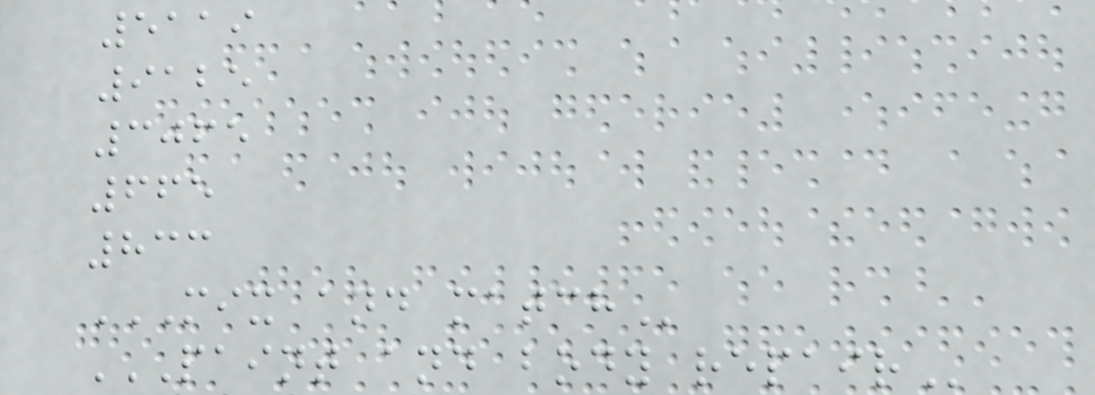5119
9125
3065
665
833
MIX AND MATCH
PAINT AND BODY REPAIR
